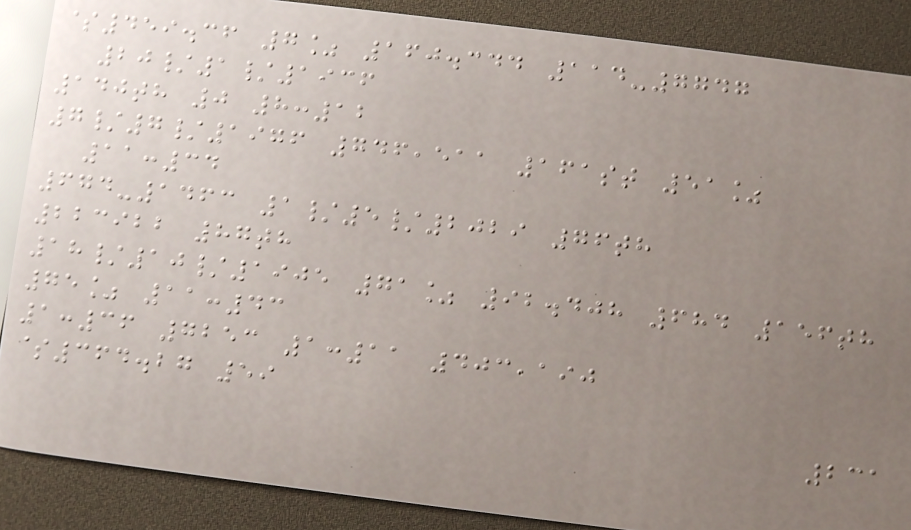$459.36 7% 160.344 114-7747
20/1/1936
140th 0 8:12
7/7/1976 746,511 161st 51%
11:34
674-1463 1/5/2029 76th
223922 87th
18/10/1905 71% 92.408 684 156th
75% 11:43
1:36 7253 1:11 403,190
$364.27 59
231
